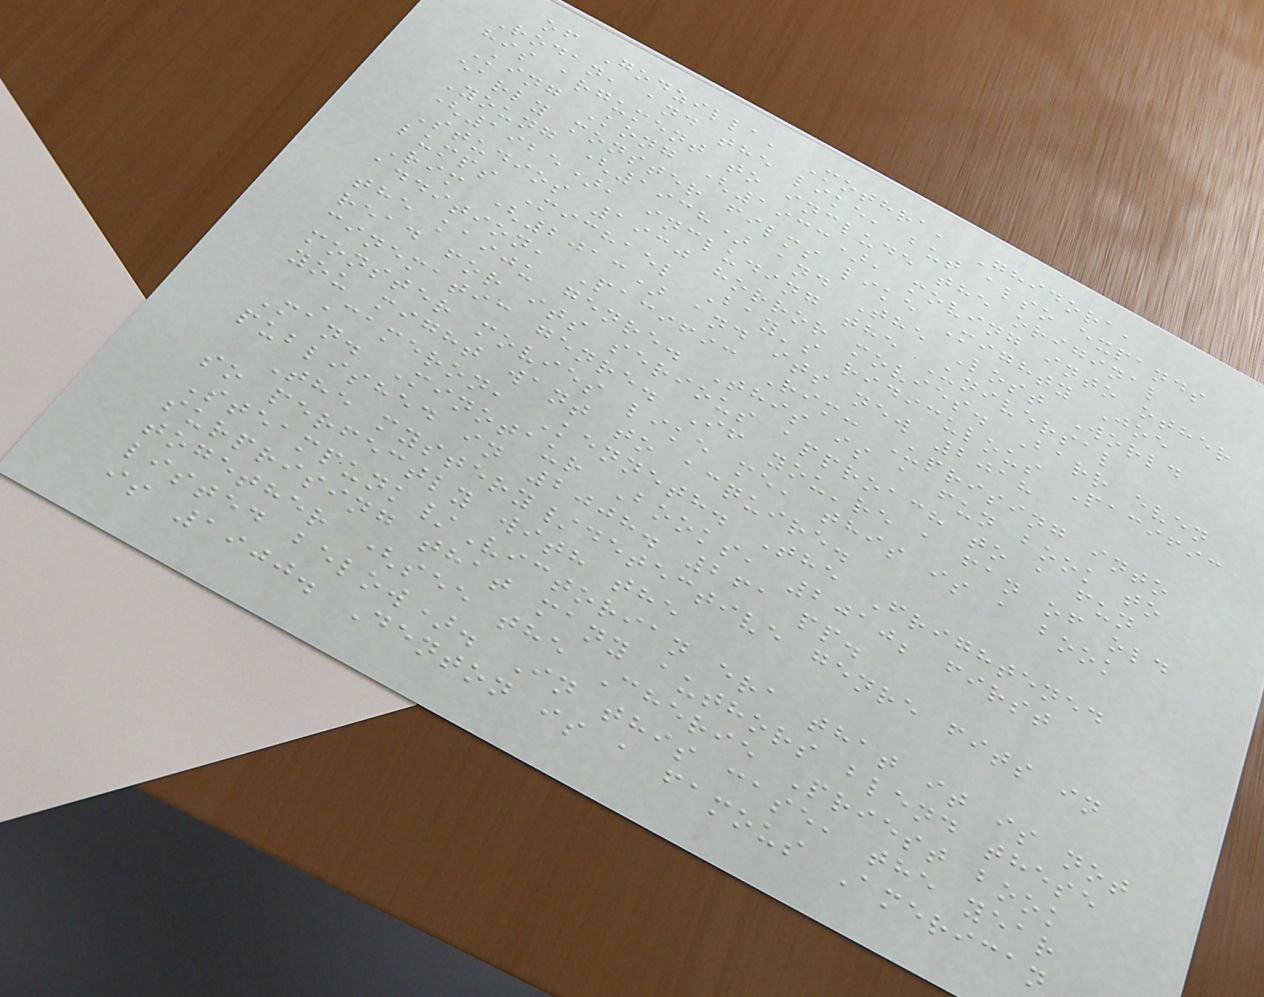of Godzilla, Mothra, Ghidora,
Rodan, and the like, but also expands
his argument to include the original
King Kong (1933), moving into other
early monster films like Mighty Joe
Young (1938) and The Lost World
(1925), including the Universal
Studios 1930 horror movies. Barr even
lumps Michael Bay's ridiculous Pacific
Rim (2013) and its new 2018
addition, Pacific Rim: Uprising into
the kaiju genre. This is a fun book to
read for its serious approach to a fun
cinematic genre. If you're a fan of old
monster movies like me, this is a book
you might want to acquire.
Cameron, Kenneth. The Frightened
Man. Minotaur Books, 2010; first
published in 2008. 261 pp.
The mystery/detective genre fits in
so perfectly with the
Steampunk/Victorian era that it is not
surprising that many authors blend these
together (see the Cherie Priest book
listed below). In this case, the year
is 1900. Denton is a famous American
